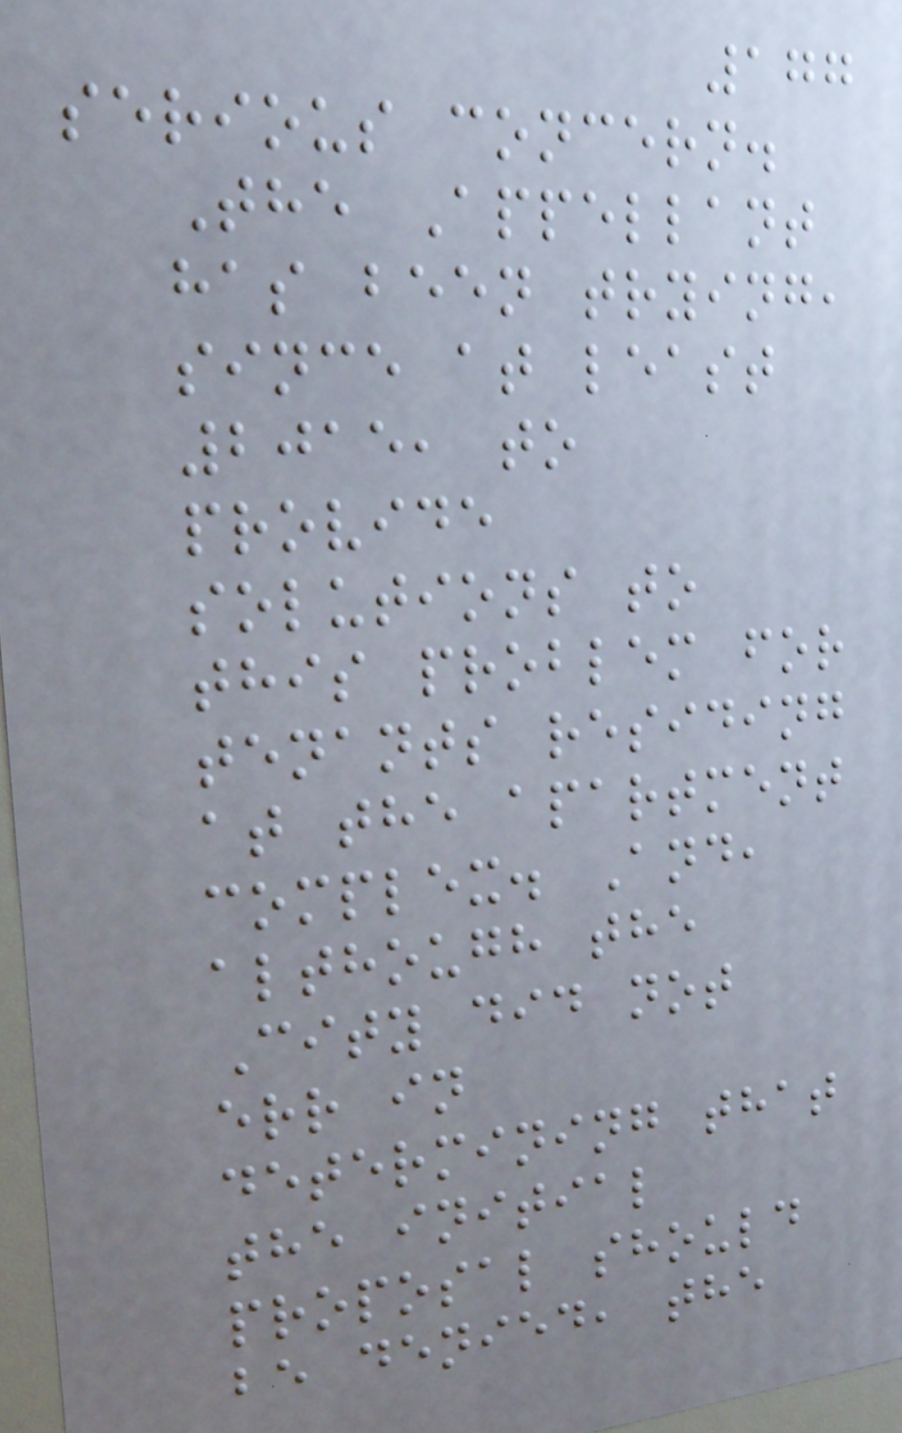177
serious concern.
The Appellant
has been trying,
since at least
2015, to
provide
solutions to
this problem for
tenants residing
at the apartment
complex. And,
although the
City did not
err in
determining that
the initial
proposal should
be denied, the
